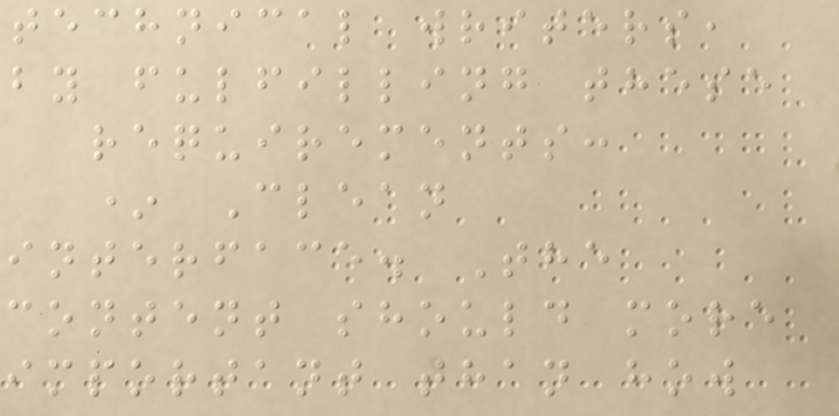technical writers,
by fulfilling these
requirements:
* Clean
interface. The
content should more
important than how
